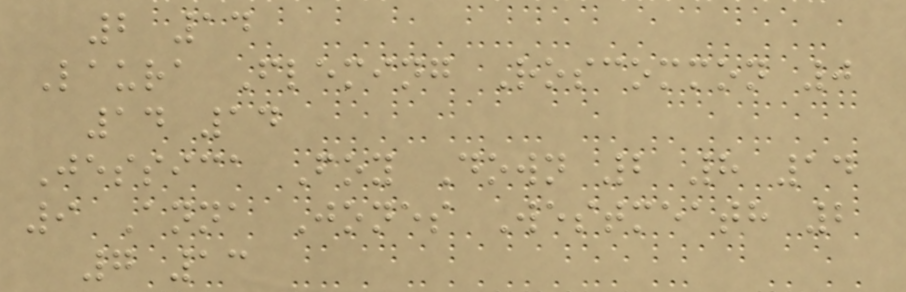2 14
Laura Fleming Roscommon 0
14 14
Jessica Foy Down 2 8 14
9 Anna Jones Westmeath 2
7 13
